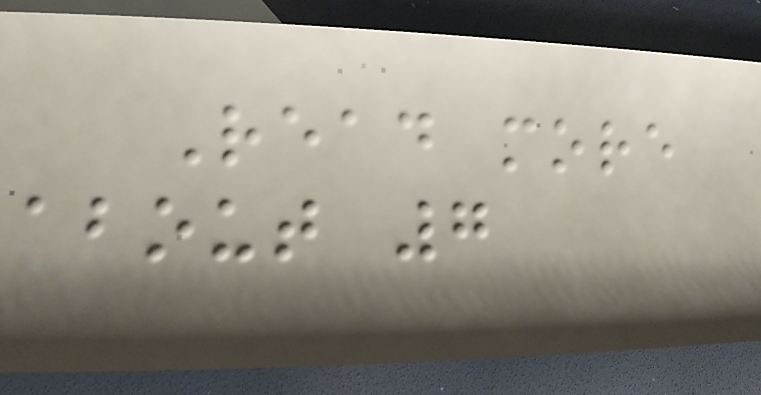Read more
about 7
